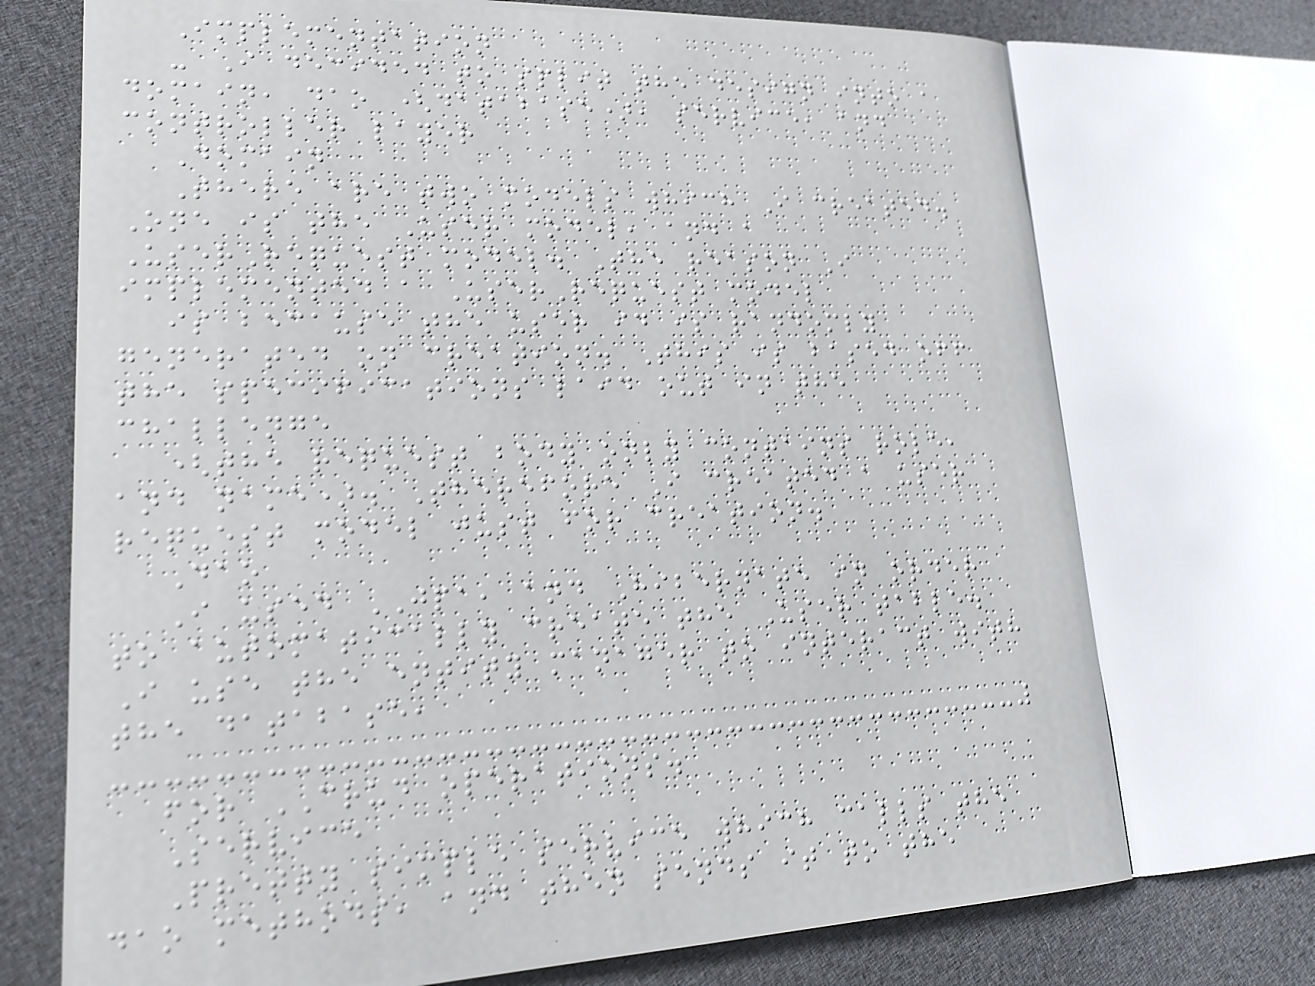Implementation
- I decided to split the design into a
domain, dao (database), service, and
controller layer
Domain
There are two models which I created.
One is the User model, and a
UserRequest model. The reason I
implemented a UserRequest model
is because the user id is randomly
generated on creation. This is based off
the specifications laid out in the
challenge
(the request body only contains role,
and name). Therefore I created a user
request model just for creation.
Dao
I used JPA, and Hibernate in order
to automatically create the User table.
I use the entity manager to interact with
the database,
for CRUD operations.
Service
Pretty simple service which calls the
dao methods, and then sends it to the
